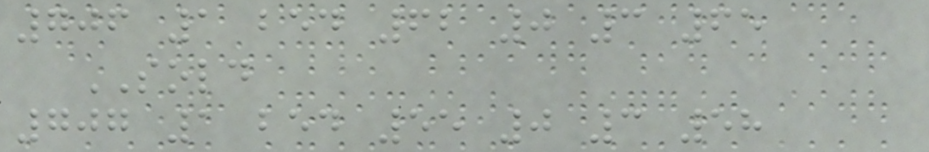706 1 bed 62 0 3 65
SOLD
707 1 bed 55 0 3 58
